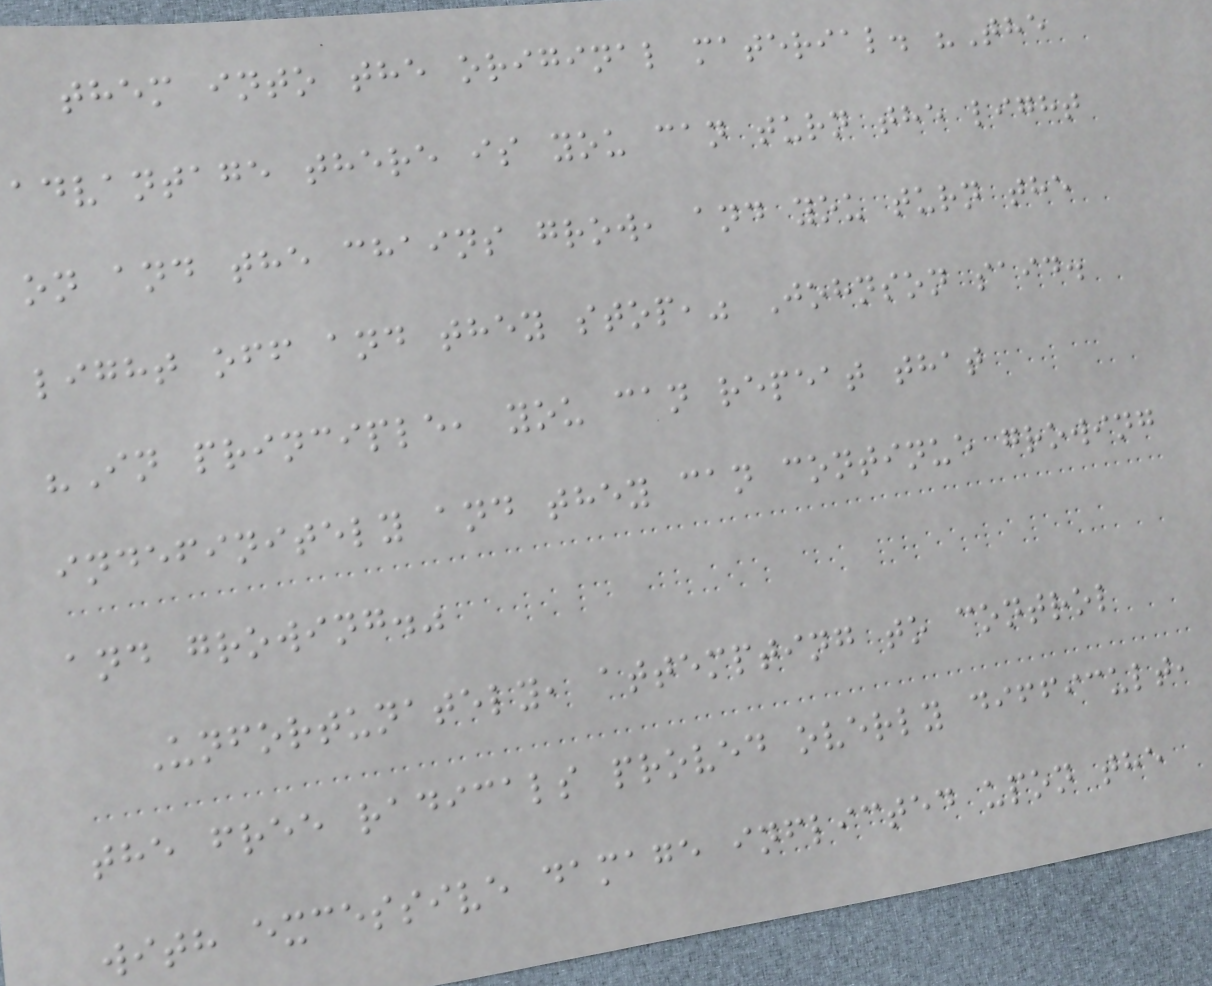them into the original material. "The
advantage there is you can turn the light
on and the chains grow, and you turn the
light off and they stop," Johnson said.
"In principle, you can repeat that
indefinitely and they can continue growing
and growing."
Unfortunately, attempting to control
the free radicals proved overly difficult,
with excessive damage inflicted upon the
